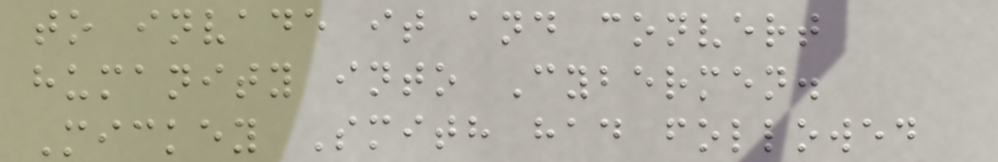to invade it and convert
humanity into Cybermen.
Mickey Smith had followed
